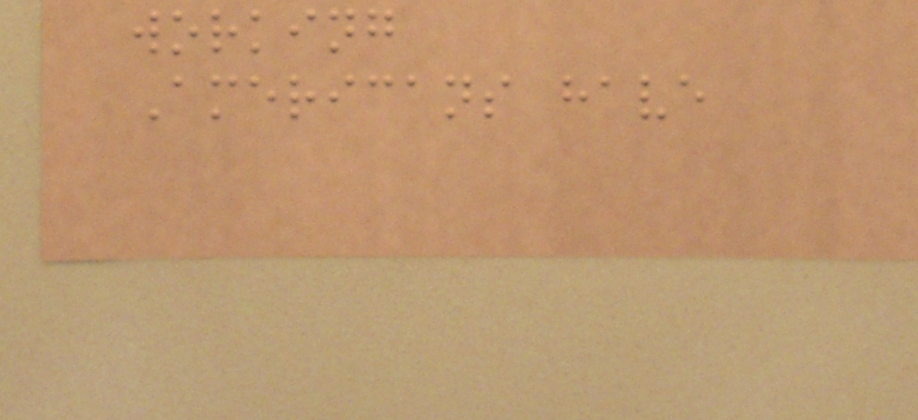working
Americans have
